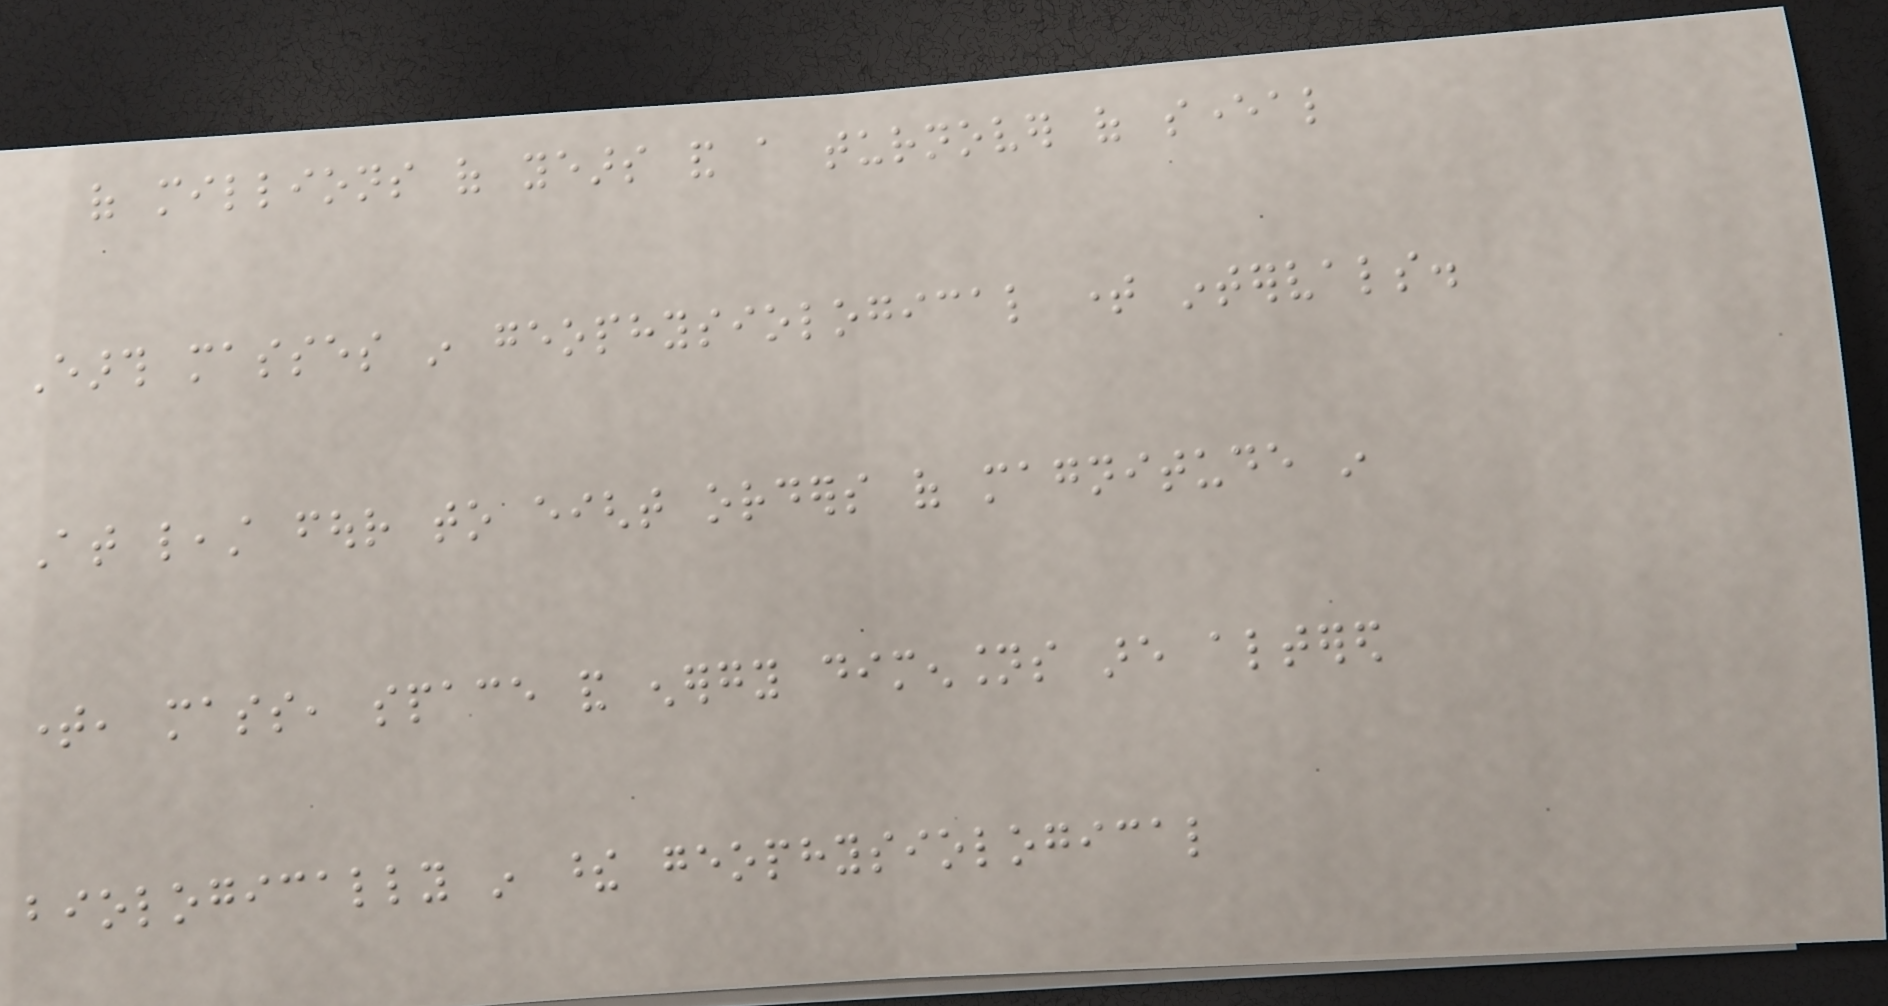of millions of years and a turnover of several
Earth masses in geophysiological time intervals.
At least four to eight orders of magnitude in
time, mass, space and energy dimensions are altered
biologically in these geophysiological
